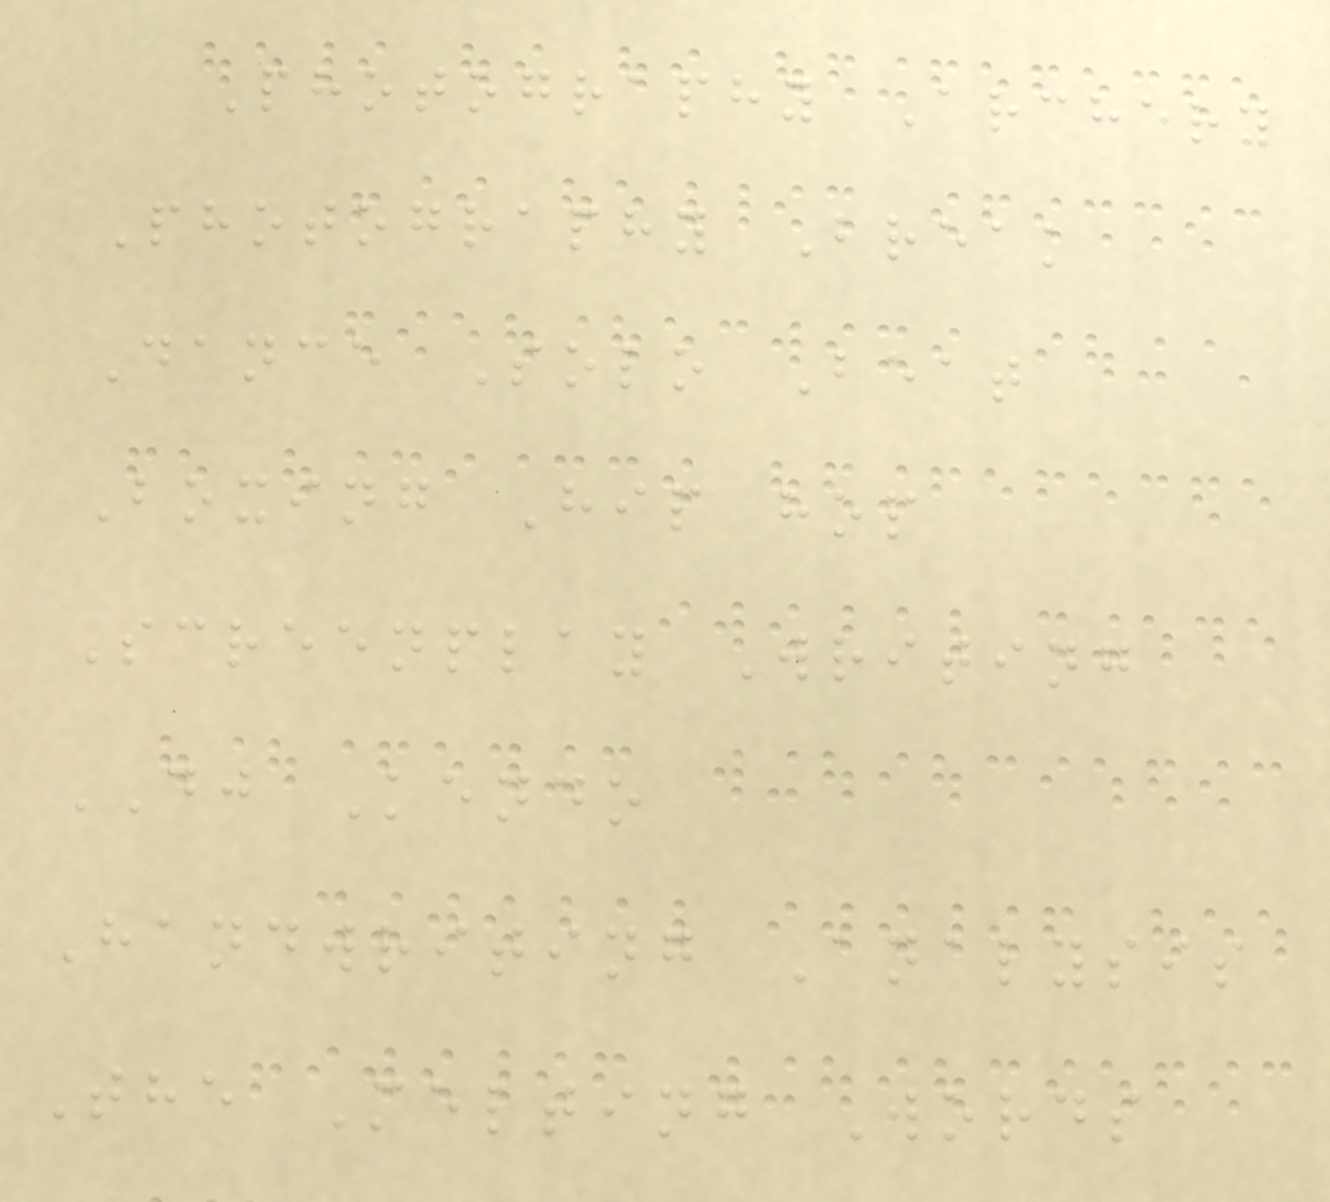Photography Archery
Photography Break
Dance Solo Beat
Boxing Hip hop
Screenplay Writing
DJ Kendo
Handwriting Analysis
The Melting Words
